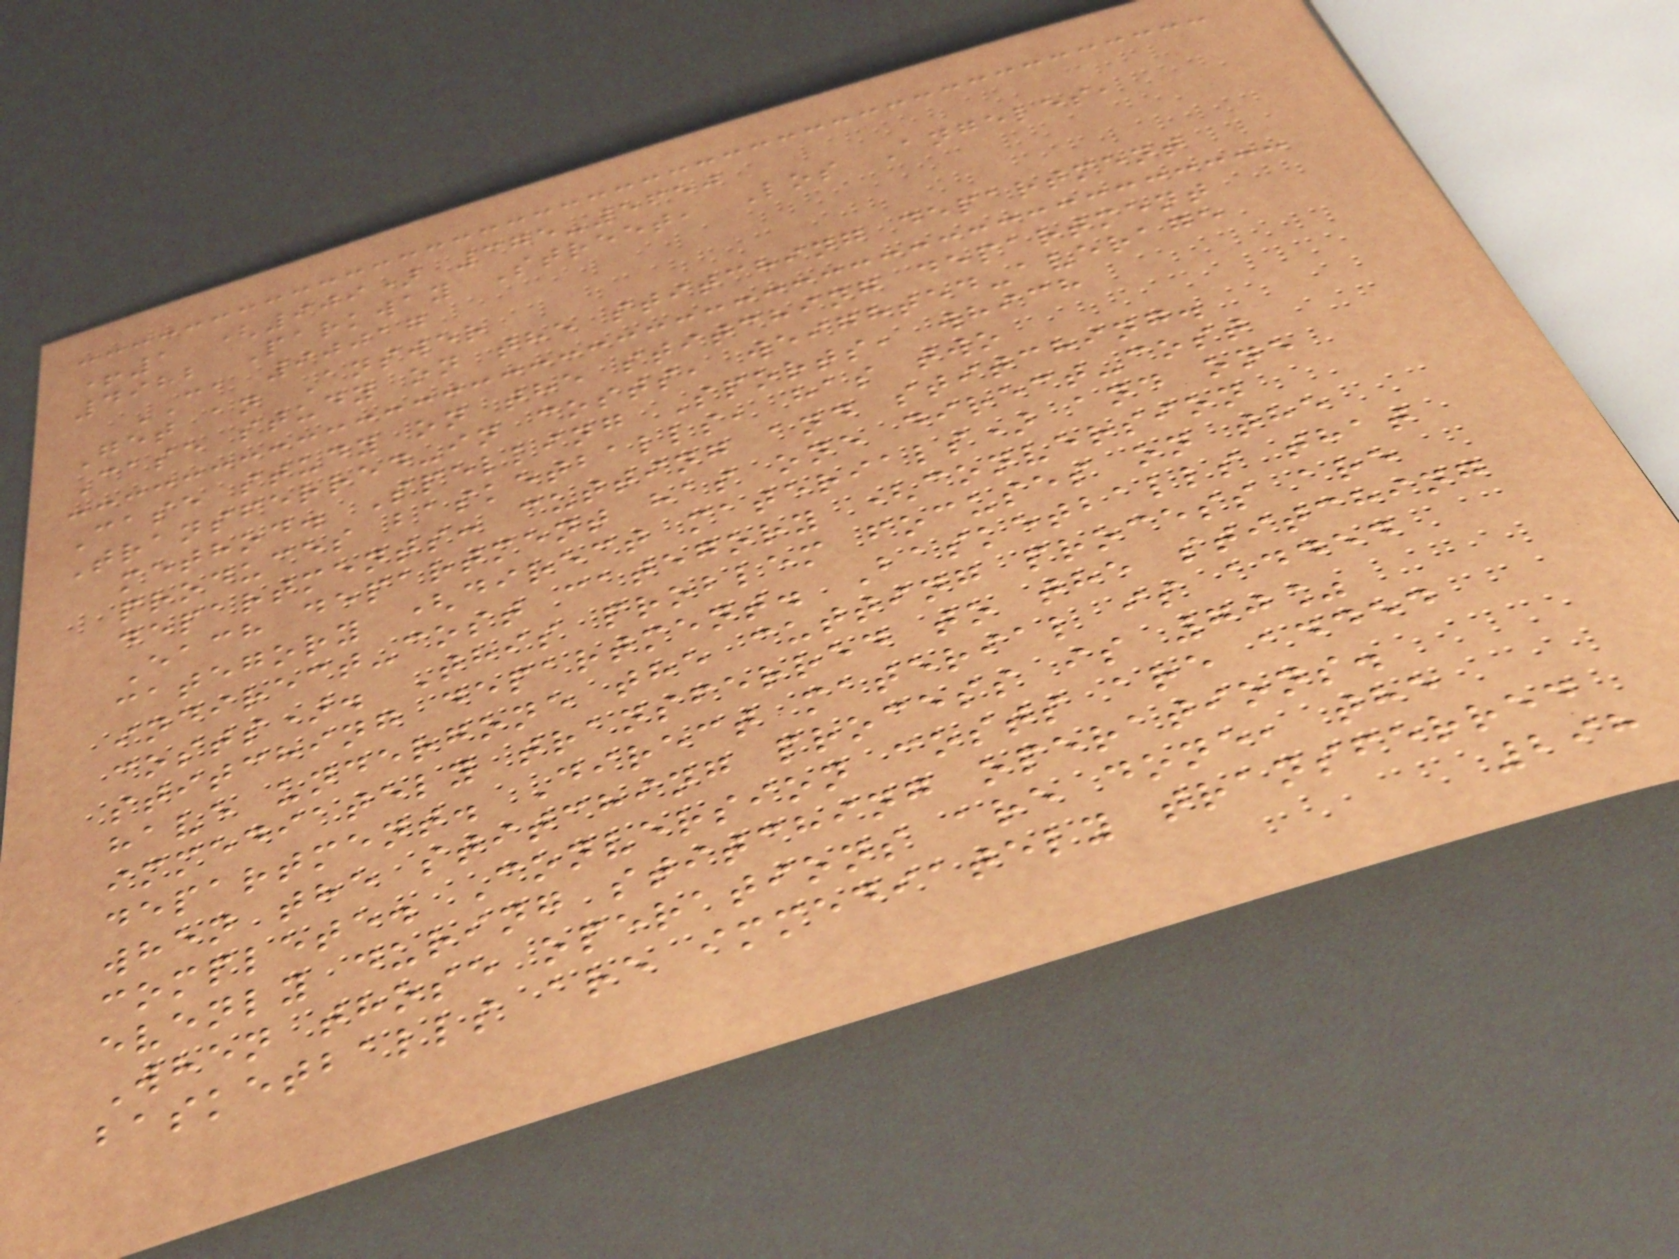+1 (909) 375-5650
4982 Parkway Street, Los Angeles,
CA 90017
Get an Answer
Case study on the stitching department
Case study on the stitching department
Transferred-in costs, weighted-average
method. Spelling Sports, which
produces basketballs, has two
departments: cutting and stitching.
Each department has one direct-cost
category (direct materials) and one
indirect-cost category (conversion
costs). This problem focuses on the
stitching department. Basketballs that
have undergone the cutting process are
immediately transferred to the stitching
department. Direct material is added
when the stitching process is 70%
complete. Conversion costs are added
evenly during stitching operations.
When those operations are done, the
basketballs are immediately transferred
298
